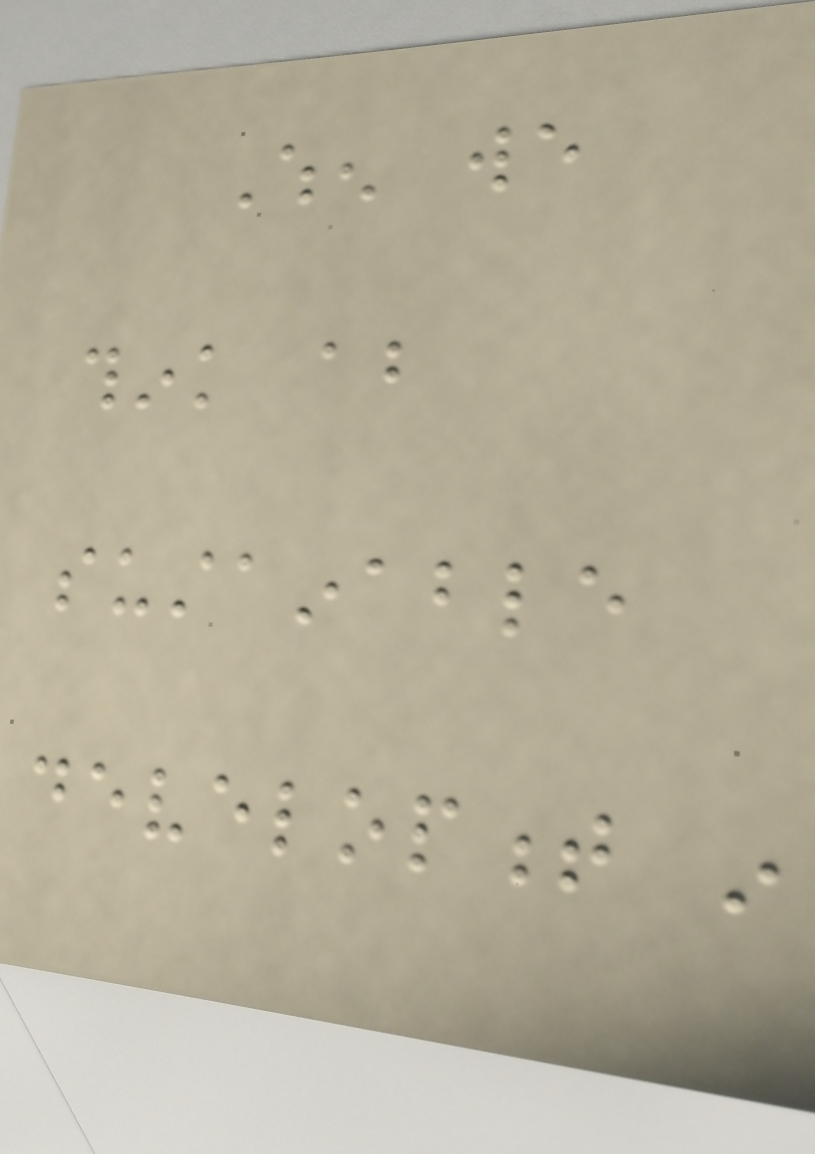When we
think about
sustainable
development in
